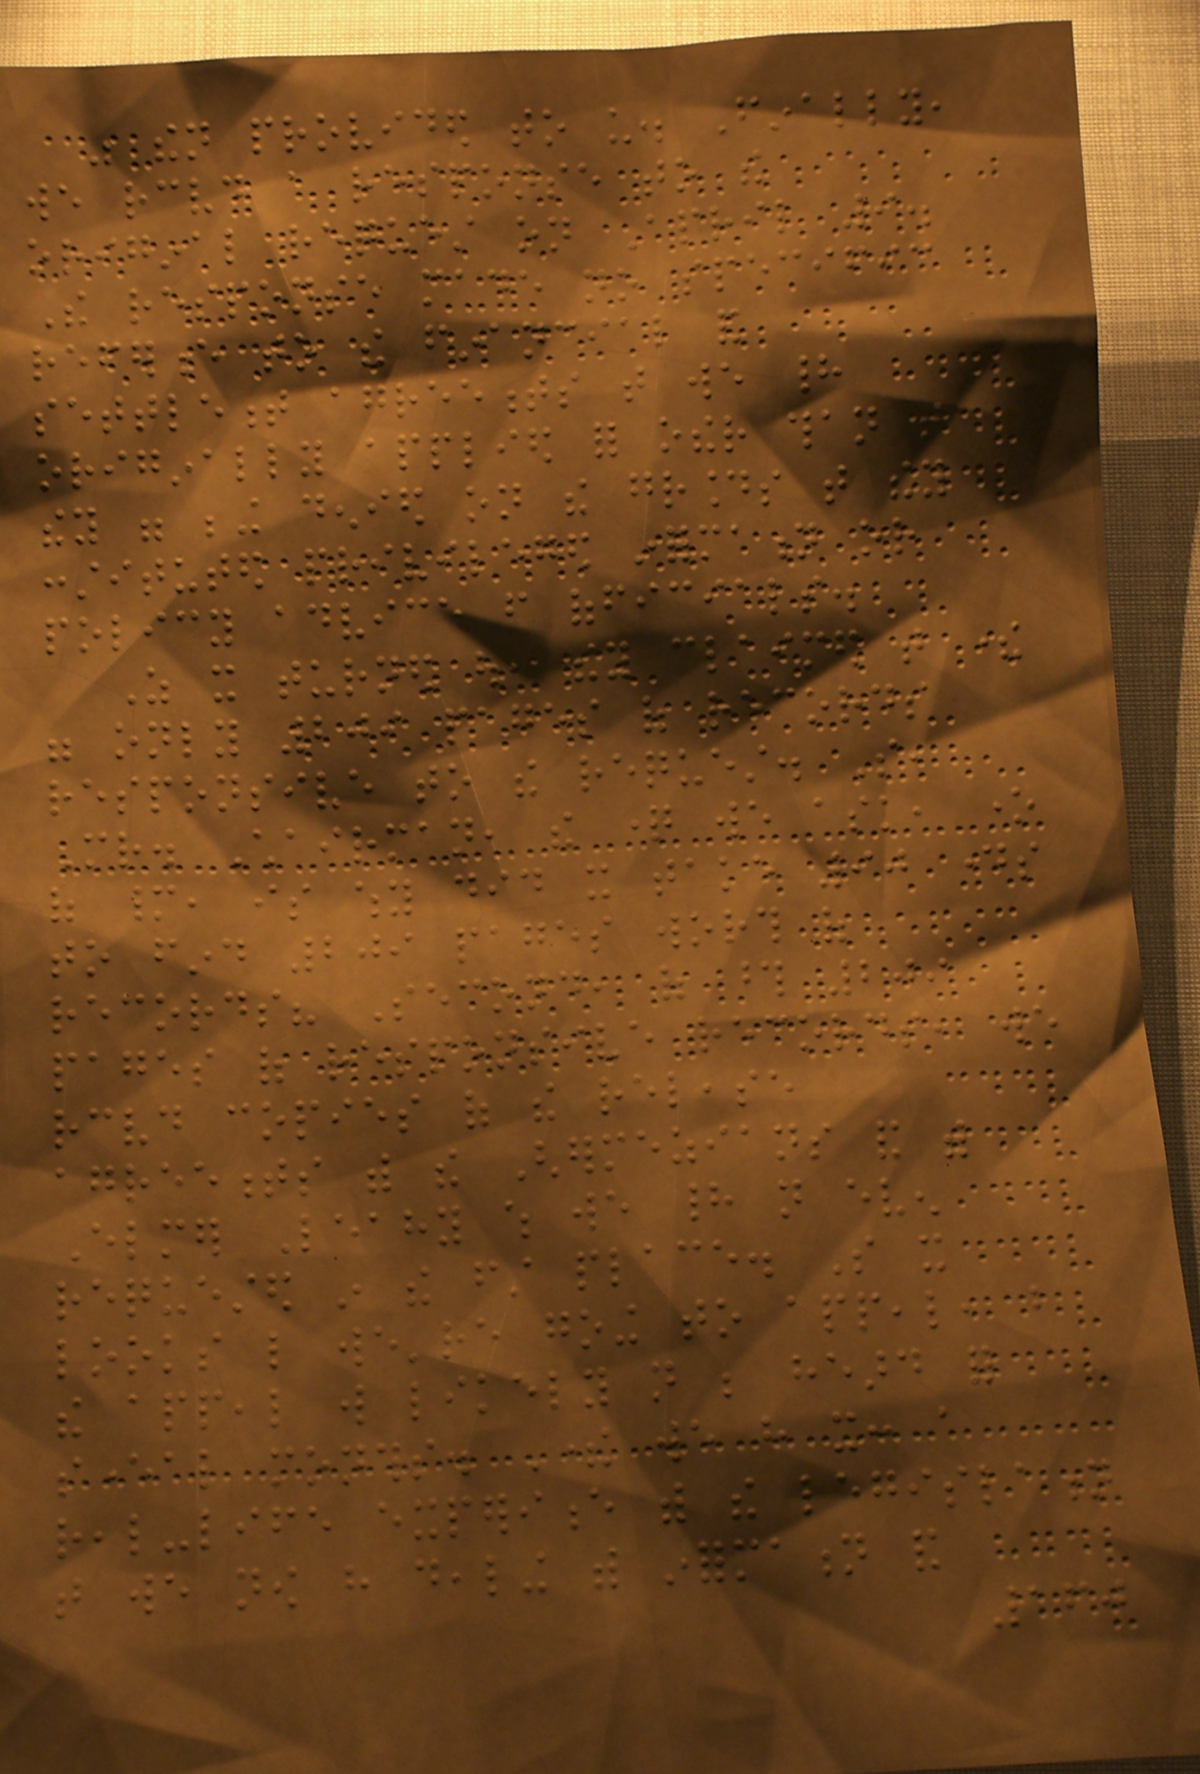was then provided to us. Finally,
we received a response to the
original request on April 9.
The response made no specific
reference to the financial and
settlement agreements that we had
originally applied for other than that
they were being denied on the grounds that they
constituted privileged information or
policy advice from officials.
As it turned out, they claimed that there
were only 209 pages of records
responsive to the request. So,
Mr. Chairman, the question we ask, one
of many, is why did it take 90 days
to find 209 pages worth of
records? Second, of those 209
pages of responsive records, we
received copies of the release
agreements with the Ghermezians and with
Elmer Leahy which we had not even
requested in the first place. So it
looks like we're going to appeal, but
the appeal will likely not be heard for
several months. There we have it: a
real-life experience with the legislation
that we now have dealing with information and
160
